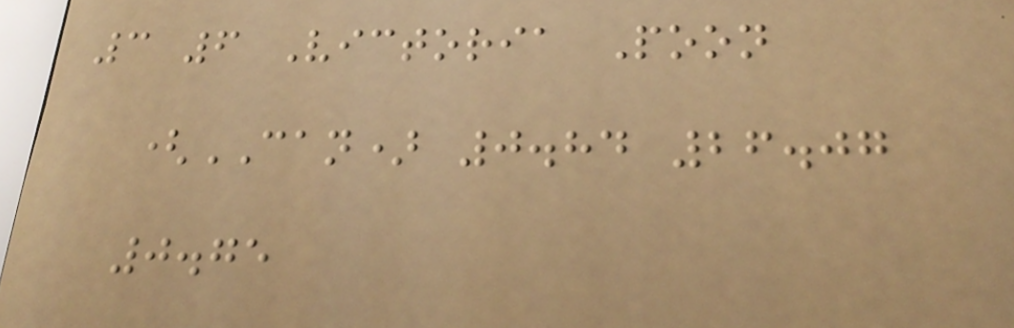3 6 Victoria Poon
(CAN) 0.84 26.07
0.75
